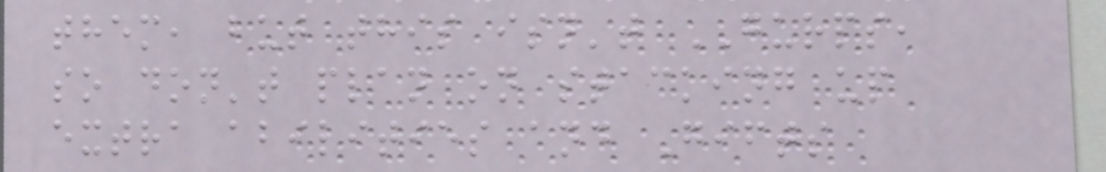them, but this isn't GURPS,
so don't plan on stacking up
extra abilities and Gifts
